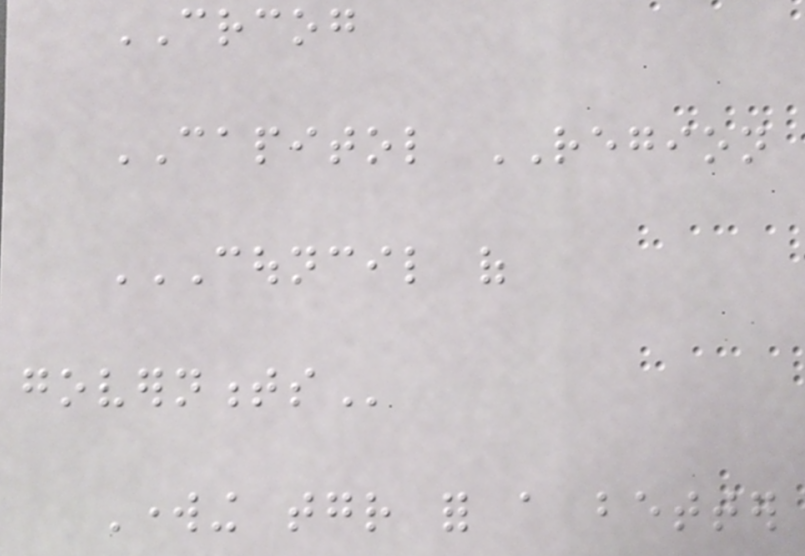CRCOG
CAPITOL REGION
COUNCIL OF
GOVERNMENTS
Working together for a better
